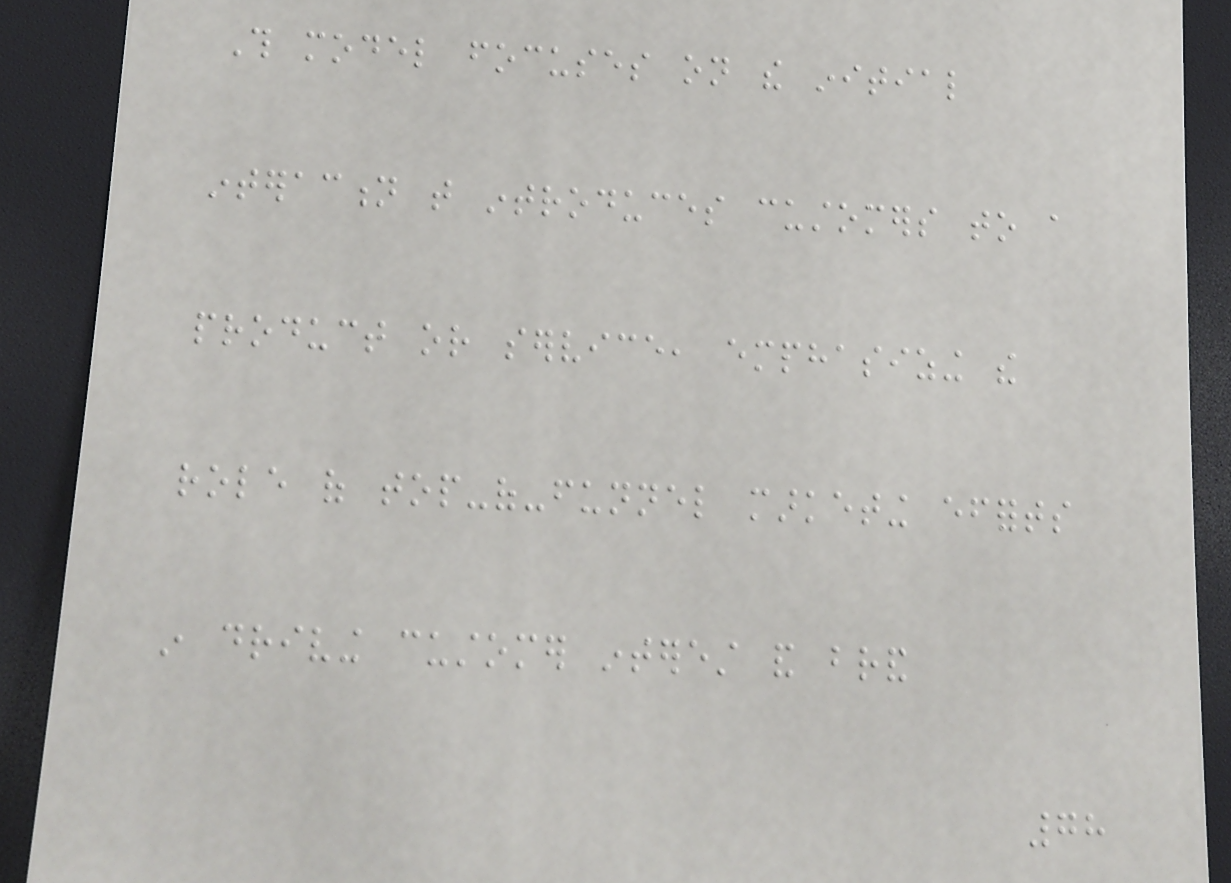This model focuses on the initial
interaction that introduces customers to a
product or service, emphasizing the
role of top-of-funnel marketing efforts
in driving customer interest and brand
78
